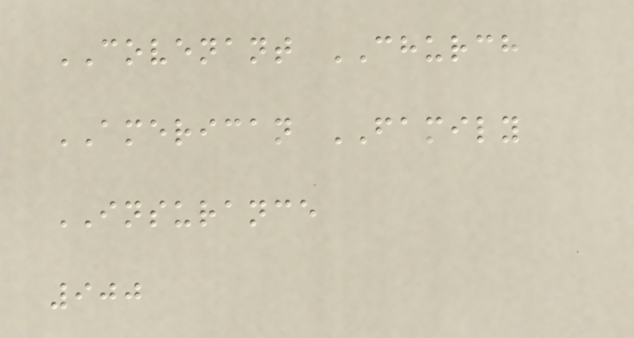COVENANT CHURCH
AMERICAN FAMILY
INSURANCE
900
